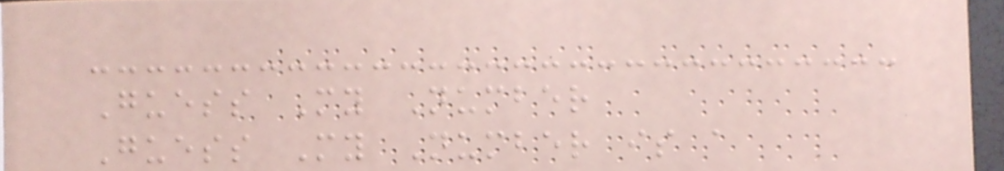Guess My Number
Guess My Number is a
